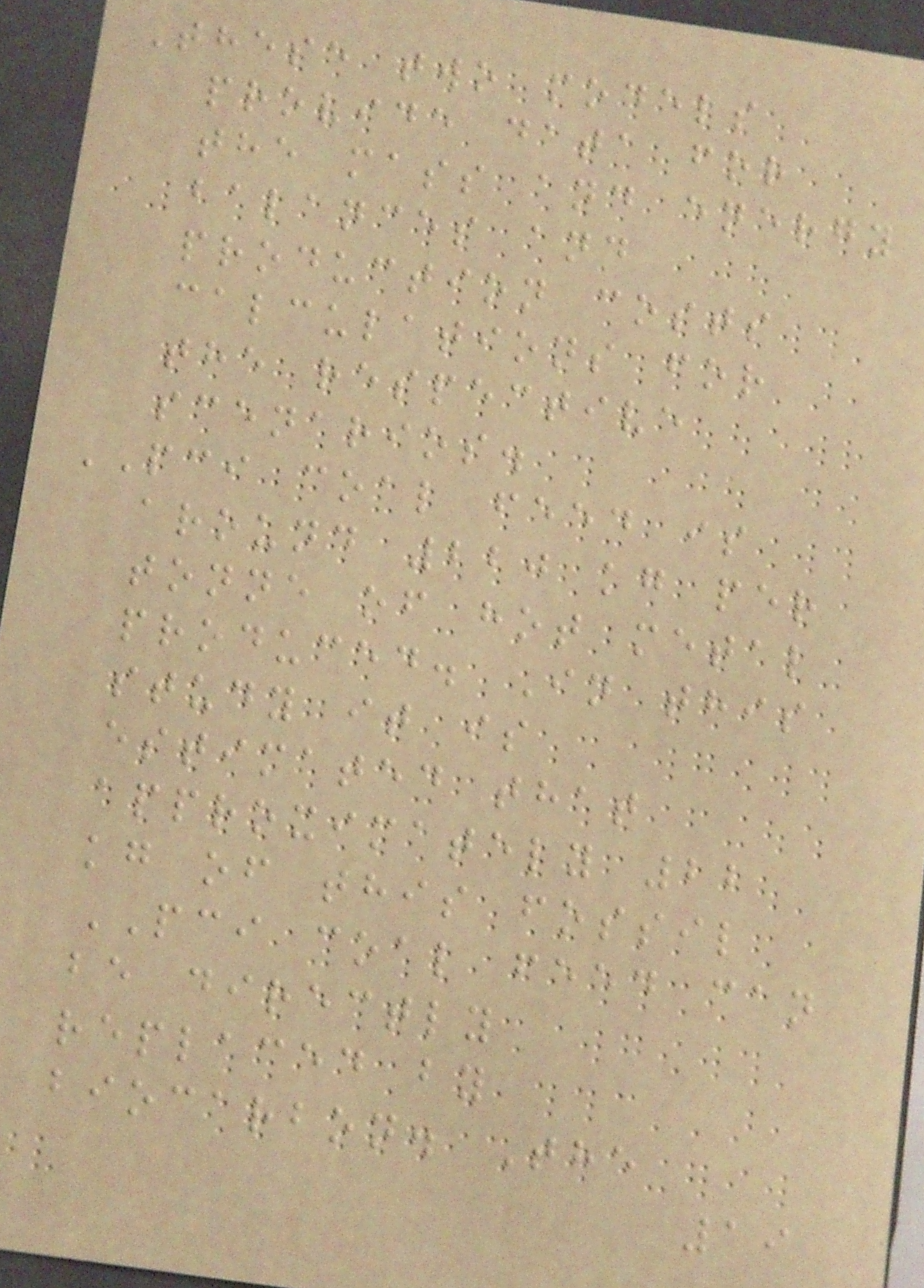These two models
provide data for
the mass and energy
balances and
production costs
calculations for
the respective
scenarios.
PCI coal feed is
around 220 kg per
tonne of hot metal
produced. In this
study it is
estimated that
approximately 22
kg of this fossil
PCI coal feed can
be directly
replaced by
biocarbon. The
19
